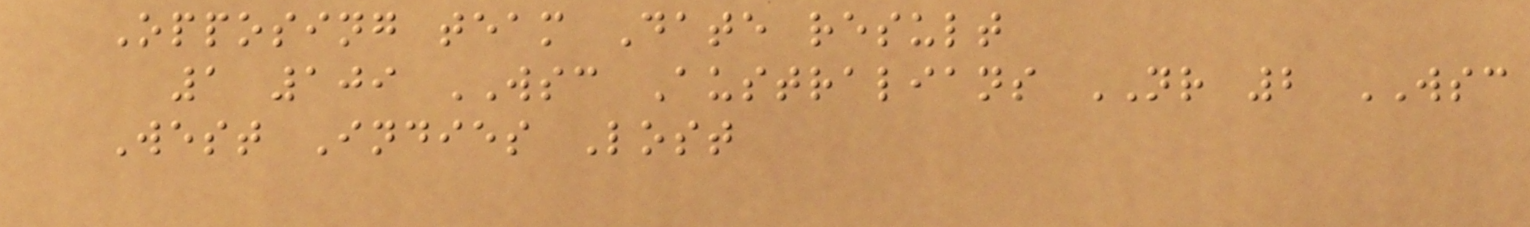Opposing team Date result
1 109 WSC Australians NR 2 WSC
West Indies Lost
